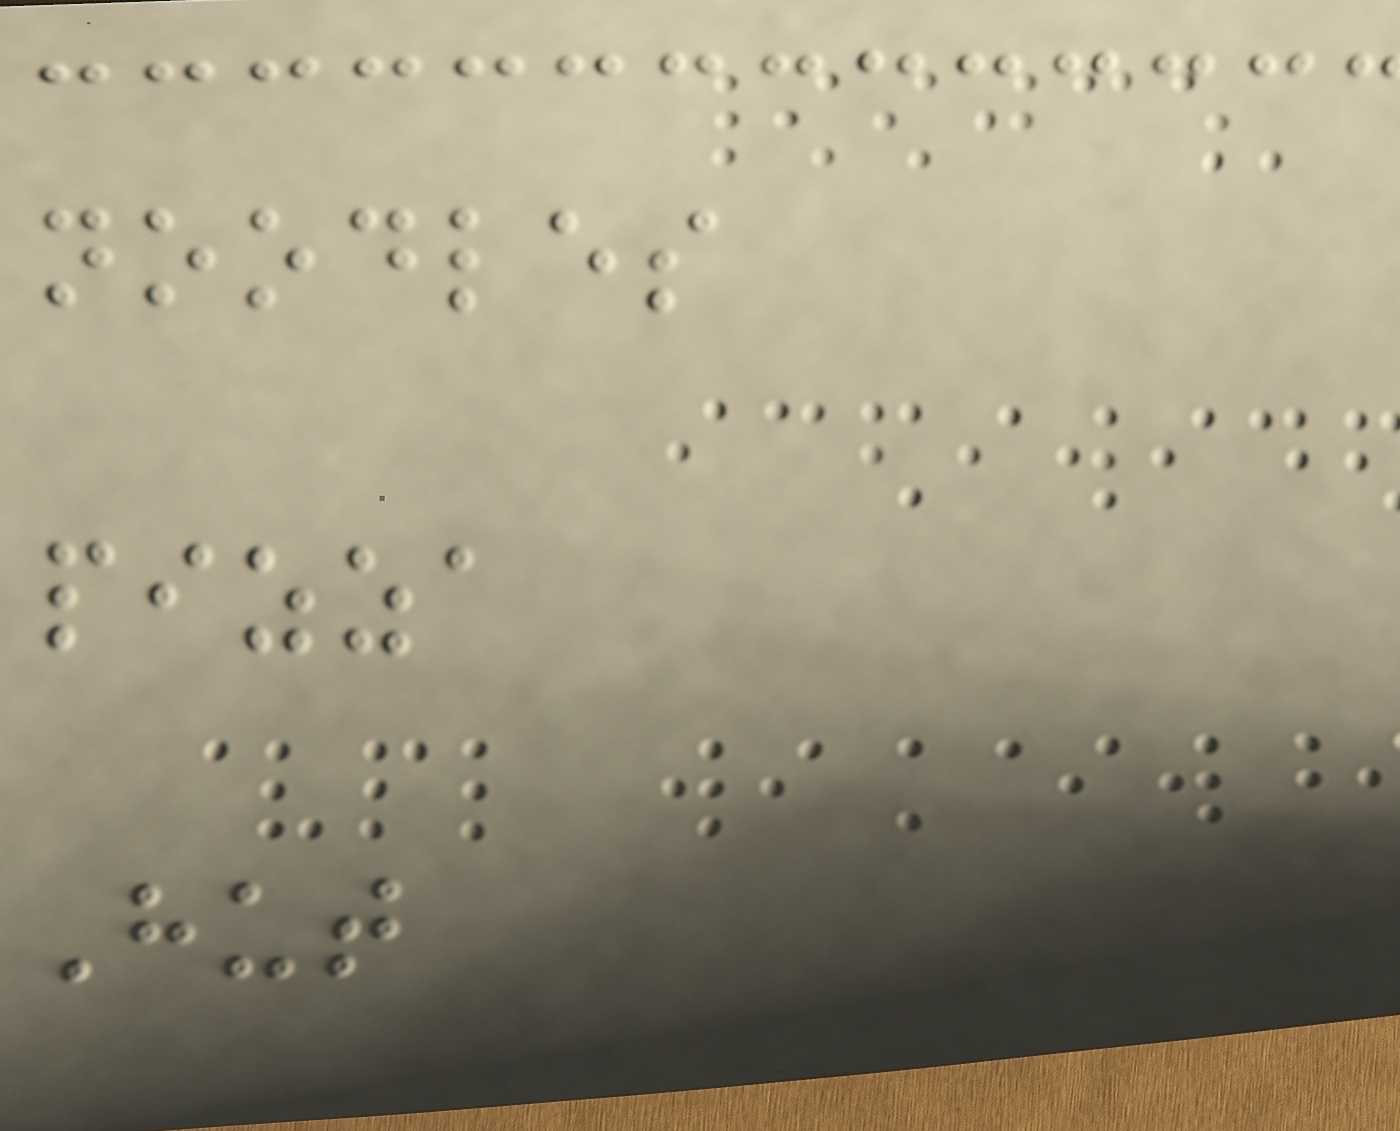noodles
pizza
Hut
